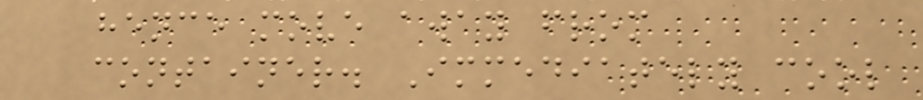hence move away from
container. Immediately cool
